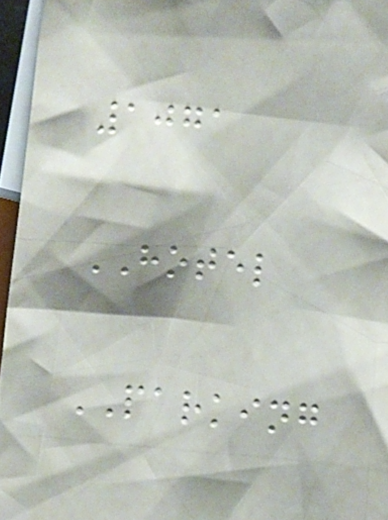1071
HOTEL
PARKING
